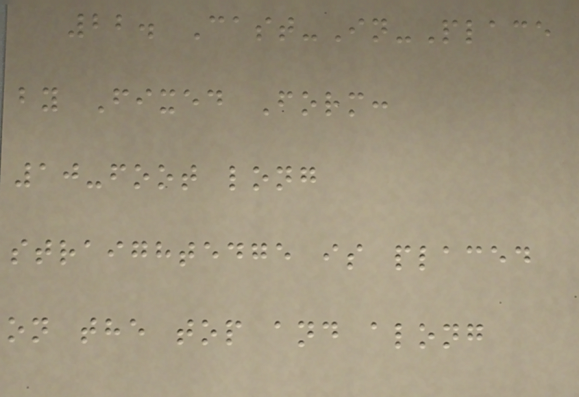22. Cast-In-Place
by Fixed Form:
10-foot long
straightedge is placed
on the top and along
